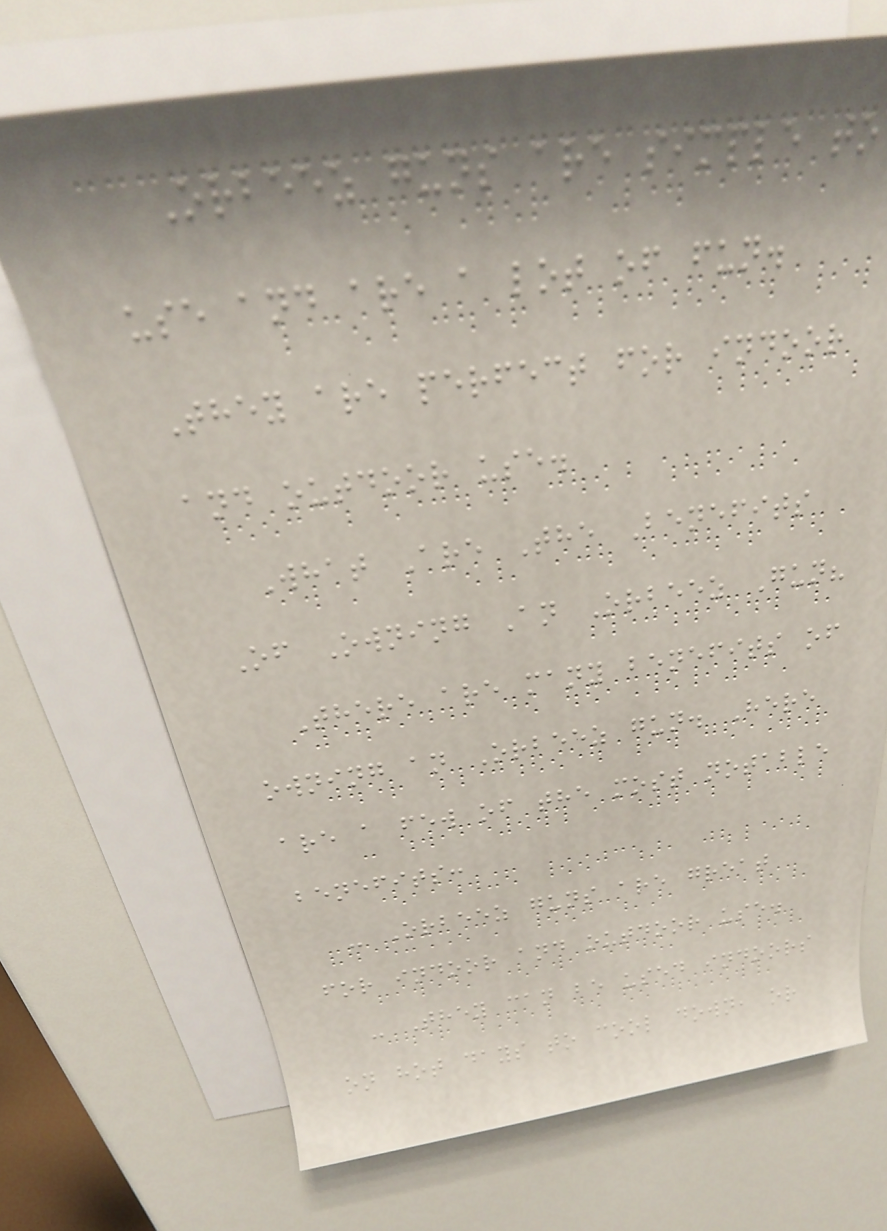Orbeez guns are simple to
use and are a lot of fun.
They are perfect for indoor
and outdoor use.
What Are The Benefits
Of Owning An Orbeez Gun?
There are many benefits of
owning an Orbeez gun. Here
are a few of the most notable
benefits:
- Orbeez guns are great
for indoor and outdoor use.
- They can be used indoors
on hot days to cool down, or
